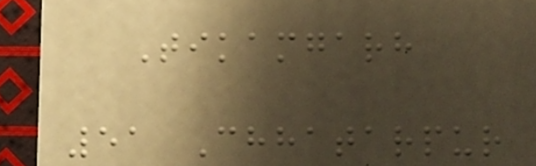Tikamgarh
51 Chhatarpur
